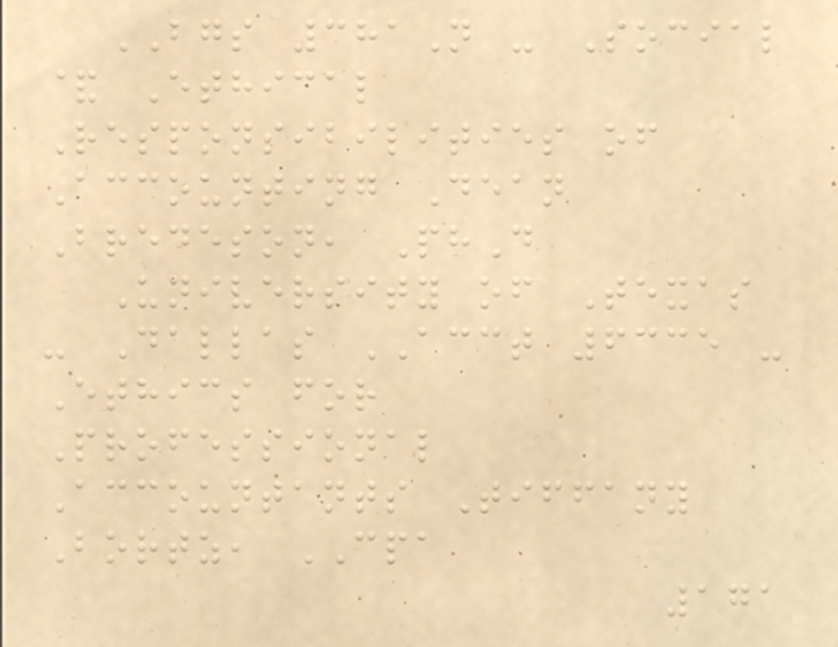BGS 381N - Social
& Ethical
Responsibilities of
Accounting Dean
Bredeson, PhD
University of Texas
- Dallas ACCT 6335 -
Ethics for
Professional
Accountants Tiffany
Bortz, CPA
171
